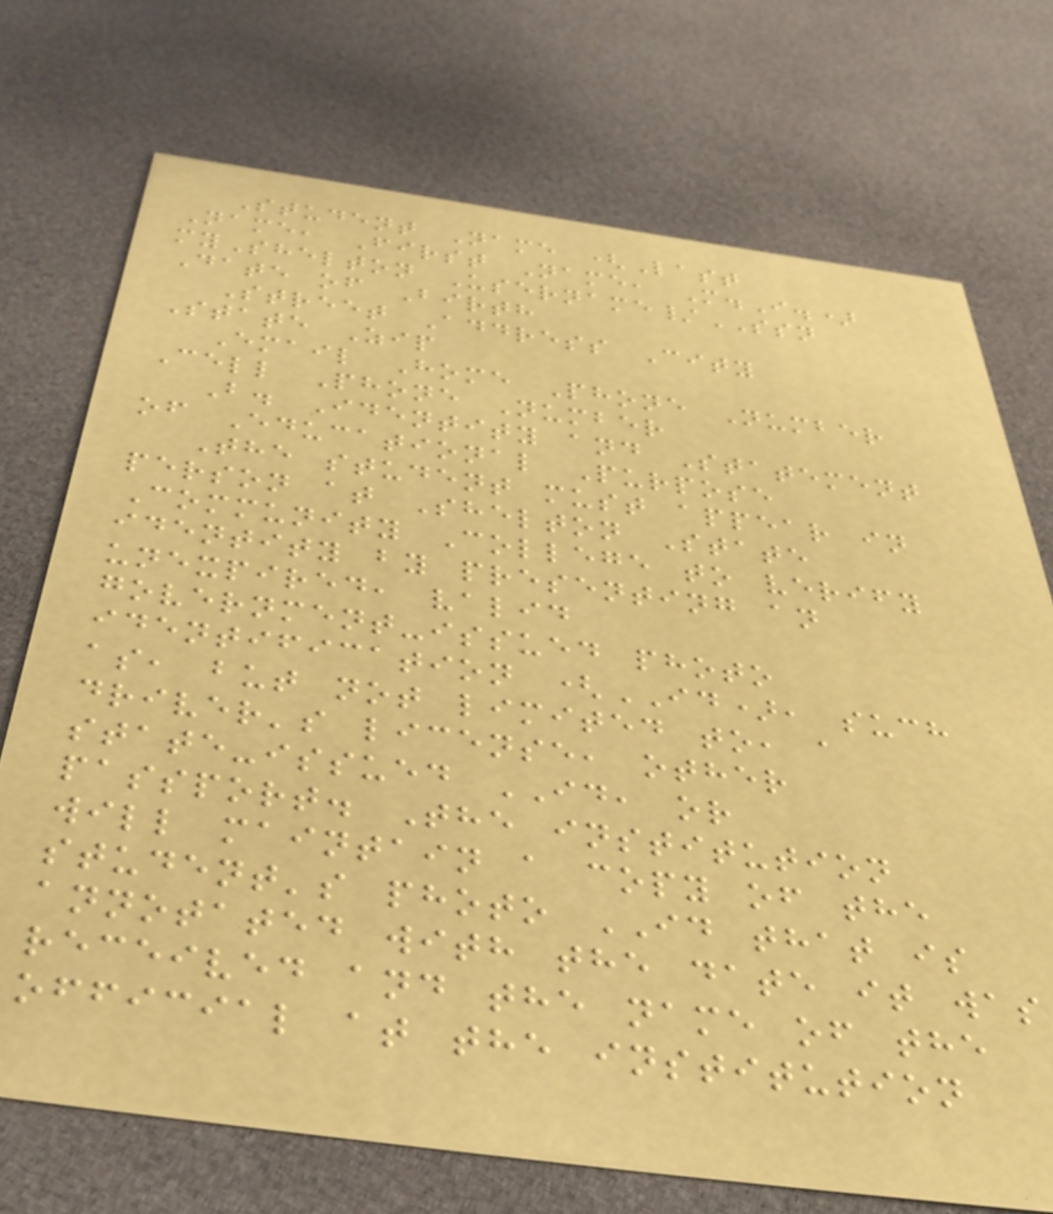Student Name (Last
Name, First Name, M.I.)
myShelton Username/SSN
Date of Birth
Street Address City
State Zip
Email Home Phone Number
Cell Phone Number
B. Identity and Statement
of Educational Purpose
The student must appear in
person at Shelton State
Community College to verify
identity by presenting an
unexpired, valid
government-issued photo
identification (ID), such
as, but not limited to, a
driver's license, other
state-issued ID, or
passport. The institution
will maintain a copy of the
student's photo ID that is
annotated with the date it was
received and the name of the
official at the institution
